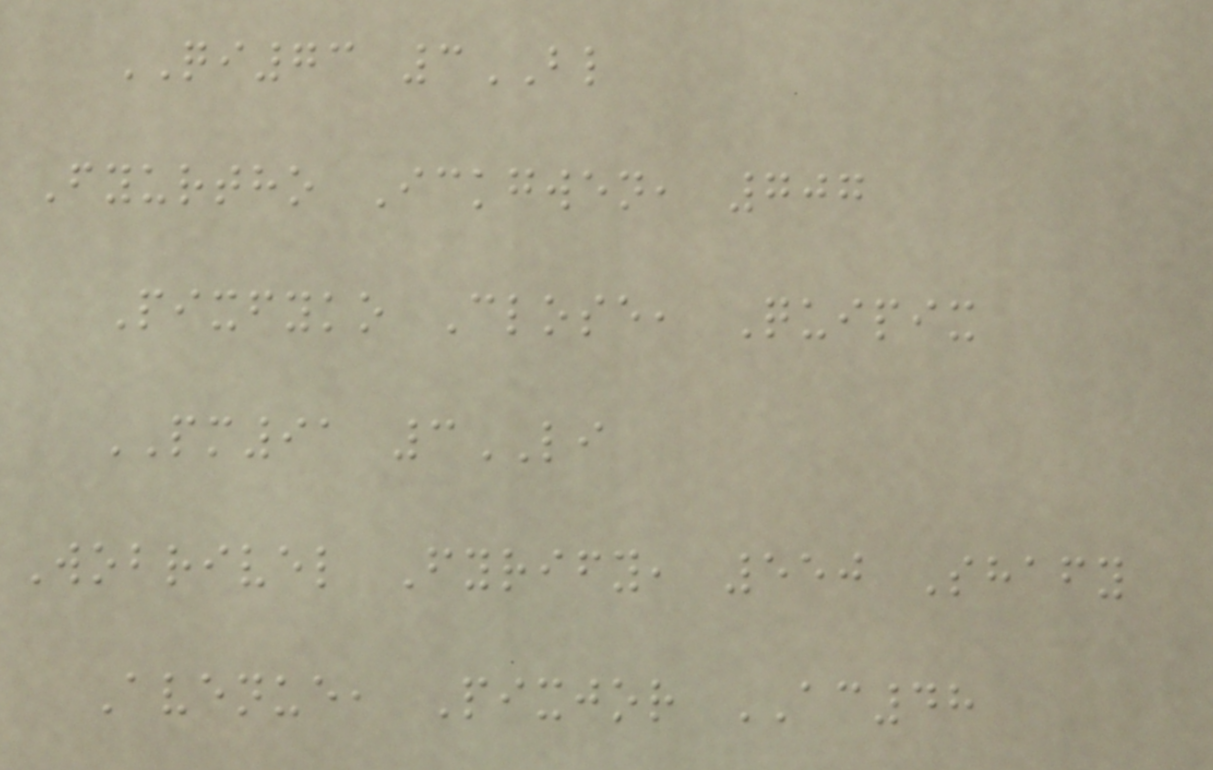QI73 3BL
Fyurtho Ickgwen, 707
Pixfyko Close, Quipix
PM91 3LI
Wobrivel Fyrify, 550 Shafy
Avenue, Pixjor AC48
